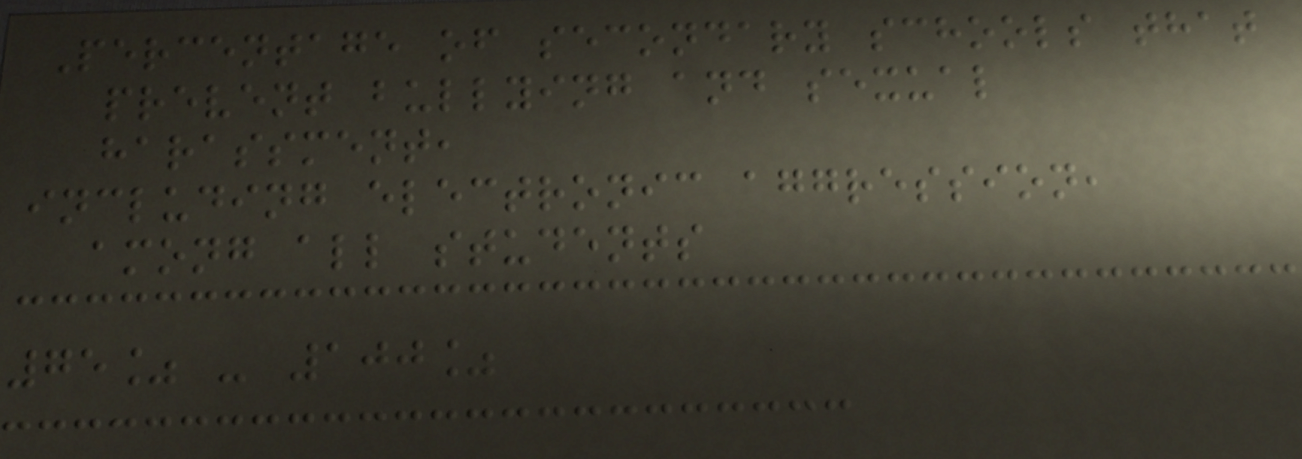Percentage of secondary schools that
prevent bullying and sexual
harassment,
including electronic aggression,
among all students
75% - 100%
